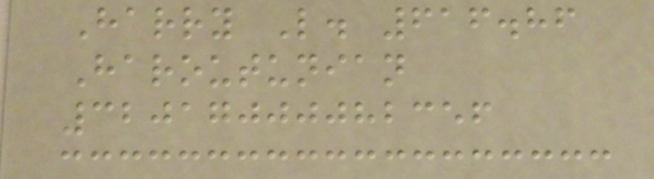Harry L. 616.86
Haroutunian
32017000082356
